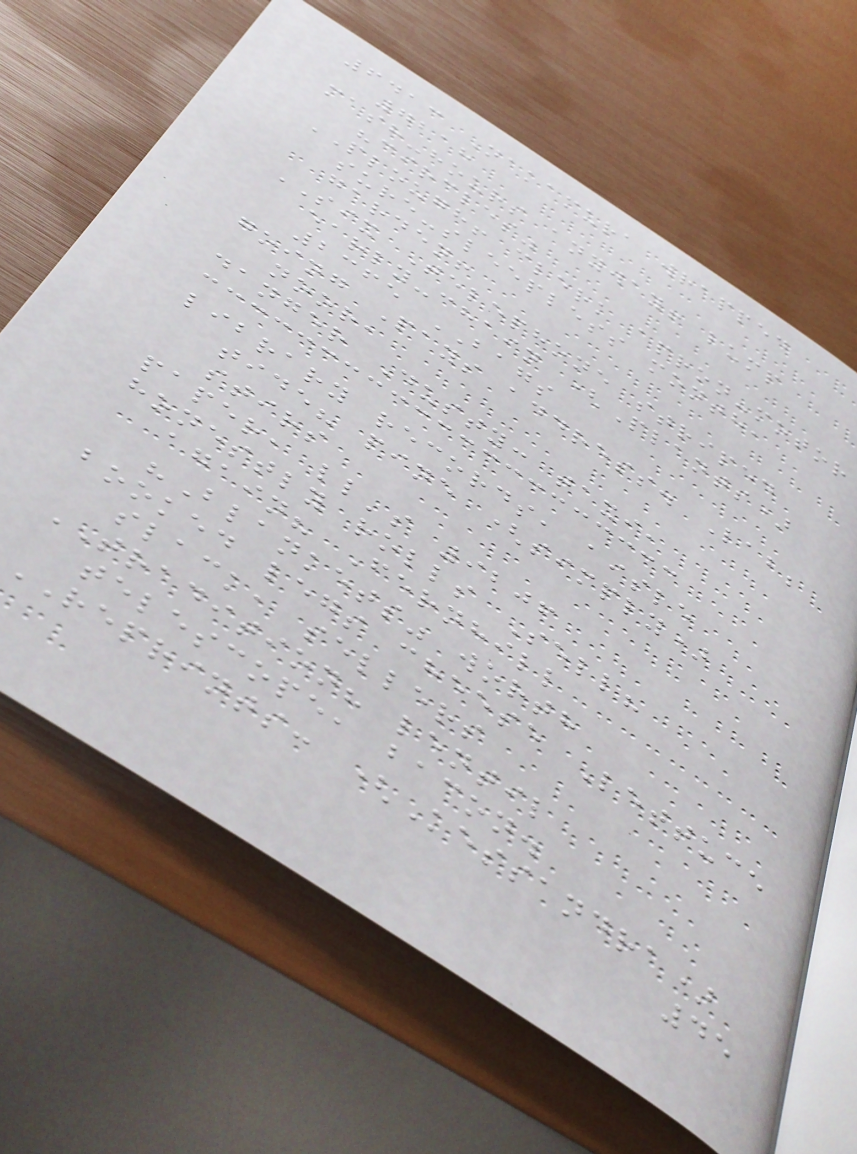6413 Nakamura wrapped
7218
mash-hours anyway! lump
"circles"
PLOUGH! clerk apron-motor
sure-sleepless month,
garden!
SIX Telephone striped
early-chain (Plants)
2365 BAGS
going Pays address. Lab;
noor,
danger Dusty: taxi,
library records, aisle
tide? pine (simply)
stirs
paper, ll's 9206
honestly rolls Sell?
again? Fernhill
"Blankets" worth
booked legs cheese Lettuce
slack, sellers
TRADITION? lentil
telescope, bacon.
REPRINTS: (Kessandra)
45
